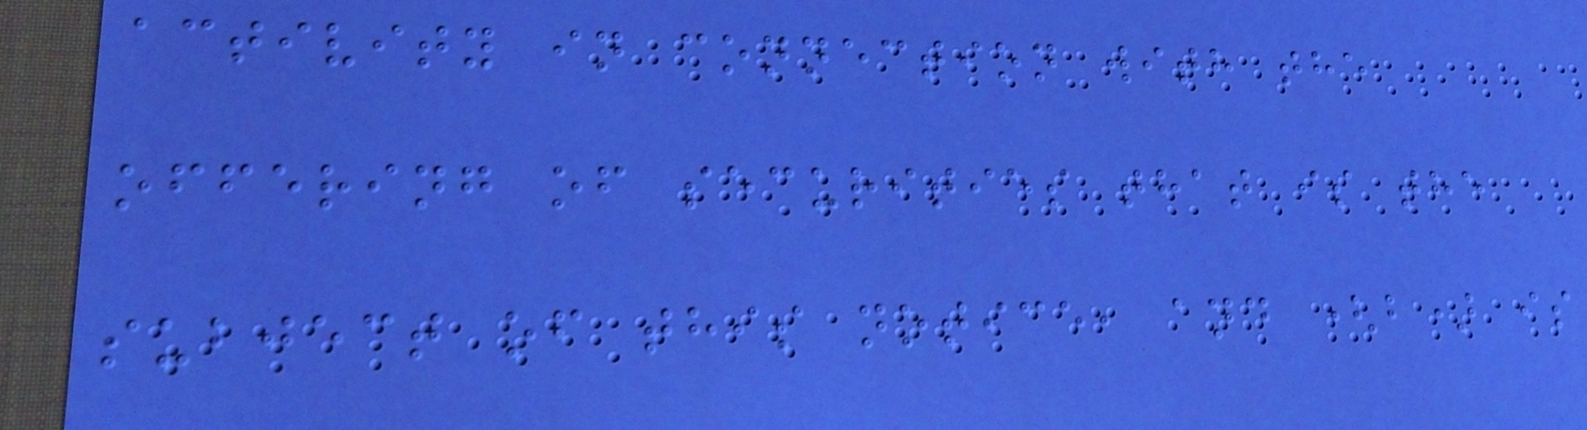activity in connection with the
offering of securities that is the
subject of this notice, and (b) is
